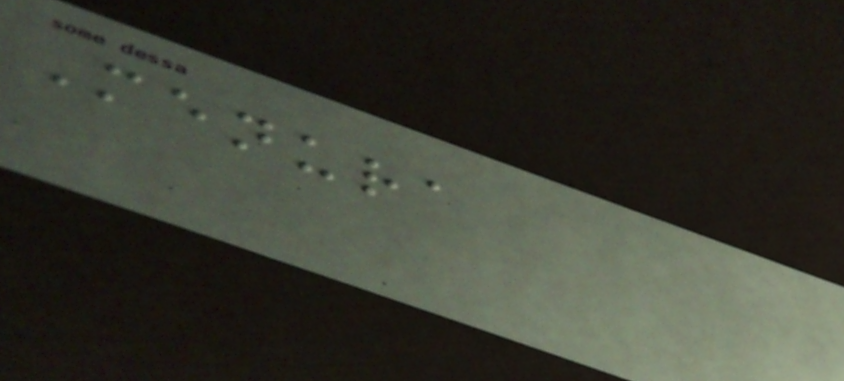Menura
